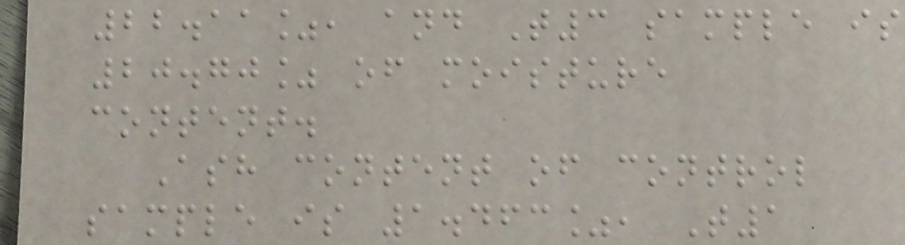22.11%, and T3 sample is
20.70% of moisture
content.
Ash content of control
sample is 1.463%, T1
